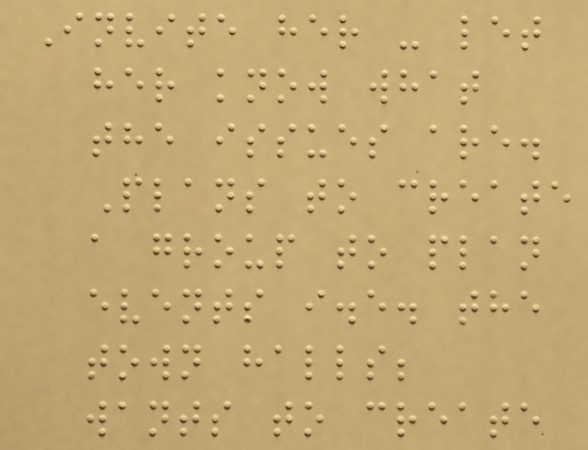Invite her - let
her know what
the issues are.
Plans to create
a group to plan
events i.e. the
town halls;
wants to create
